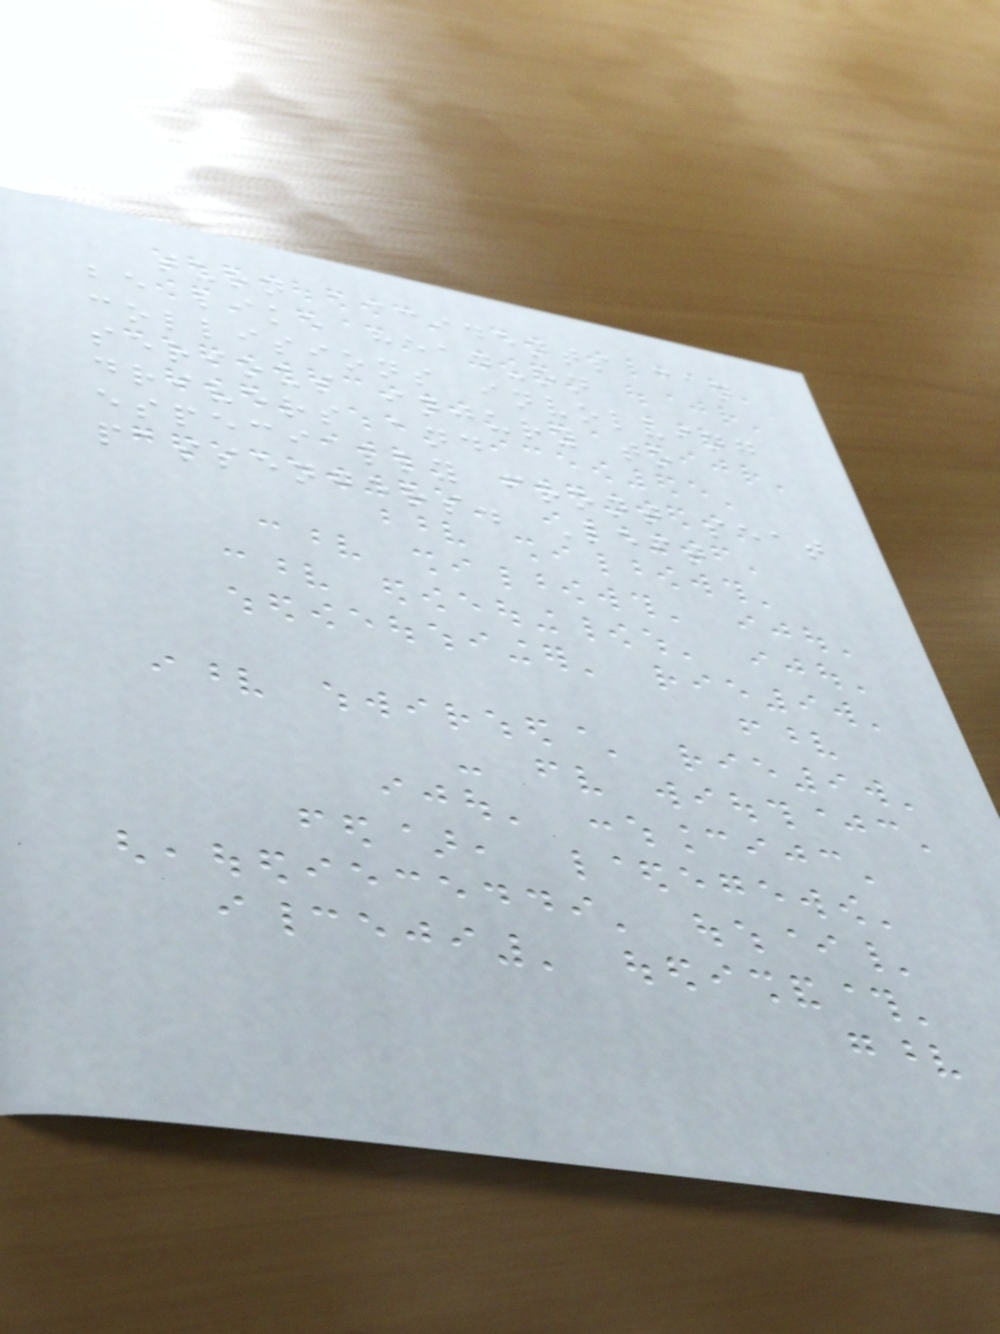turn accidents can
be like head-on
collisions involving
serious injury to
drivers and
especially front seat
passengers. Left
